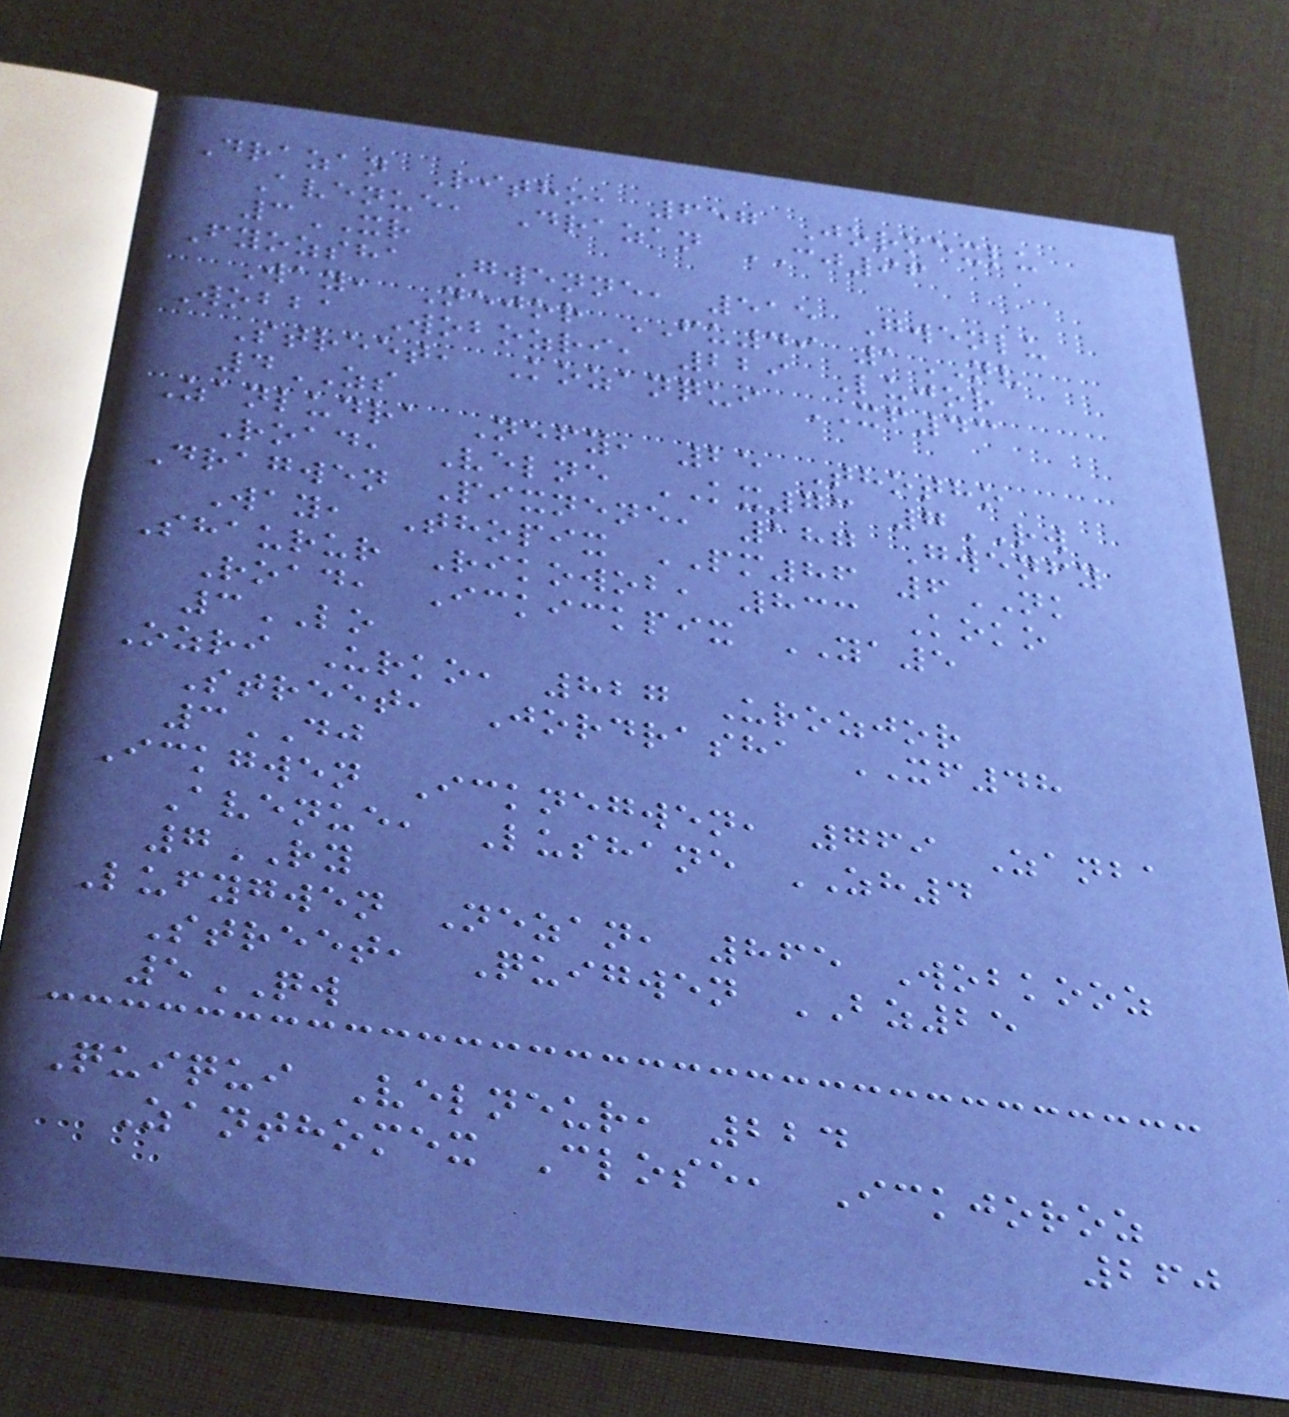Drazan Ritho, 657 Jormexlu
Avenue, Drazan CJ96
3XR
Fyozsha Gwenne, 515 Gwenlu
Way, Nejor FU49 1NV
Wobba Wobozri, 229 Lujor
Street, Kozanqui XF43
4ZS
Zanludra Nefy, 25 Thotho
Road, Velne KX73 7RW
Dragwen Pixnene, 187 Gwenfy
Way, Thopix PM86 6NK
Shaurur Rikowob, 833 Koko
Road, Ickickpix YA5
3LO
Ozri Urko, 827 Urozjor
Street, Jordrasha XF48
3DJ
Ickgwen Icknegwen, 769 Zanba
Avenue, Lushane ZH4
7RY
Lufygwen Nezan, 865 Wobkooz
Street, Quigwen BZ25
5QW
Quiqui Velneur, 224
Zanthomex Close, Ickjoroz
260
